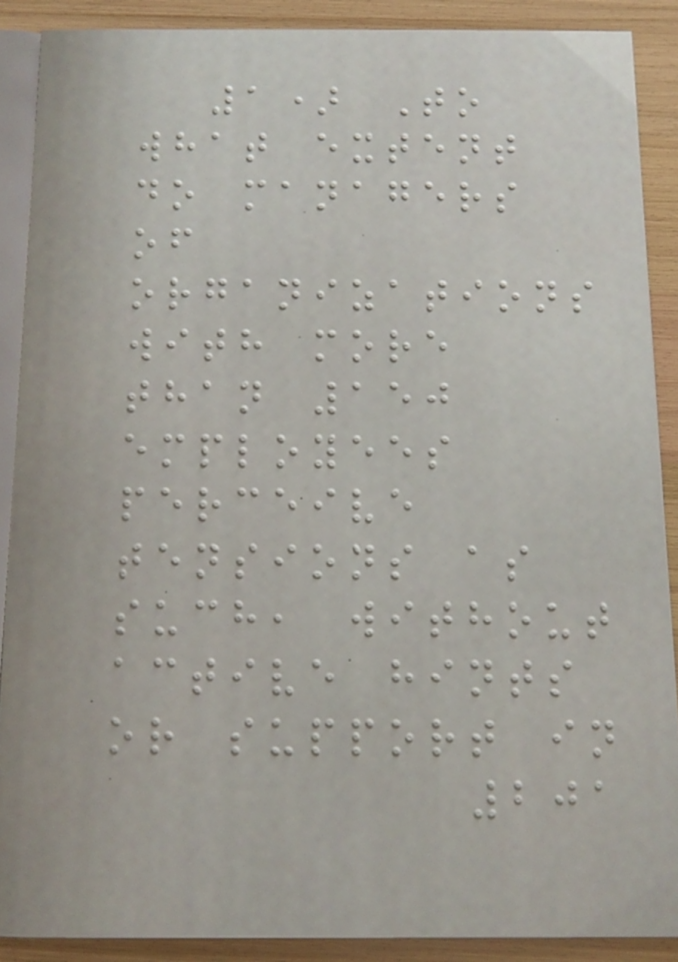1) To
what extent
do managers
of
organizations
with more
than 150
employees
perceive
tensions as
such, without
active hints
or support in
201
